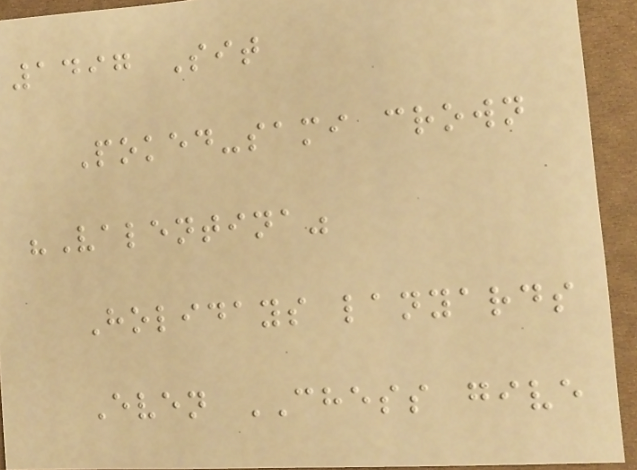1497 Sit
Poked-sami crown
"Valentina"
Holidays lanyards
Even CHESS give
